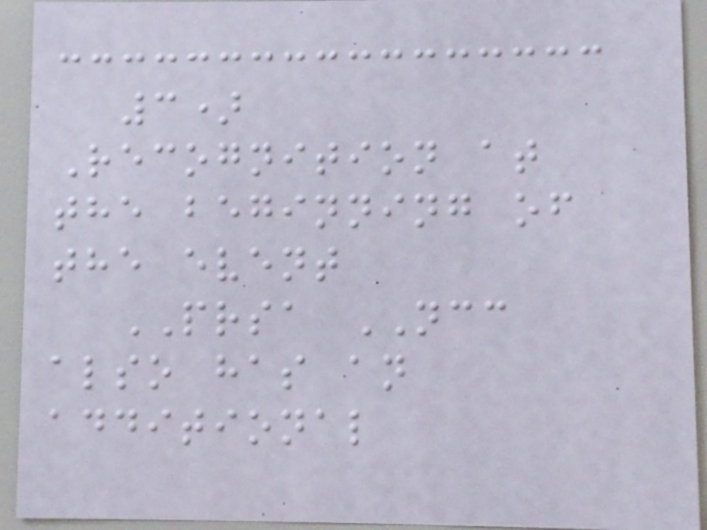3)
Recognition at
the beginning of
the event
PRSA NCC
also has an
additional
